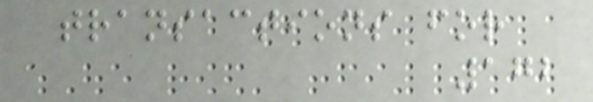transactions for
172
